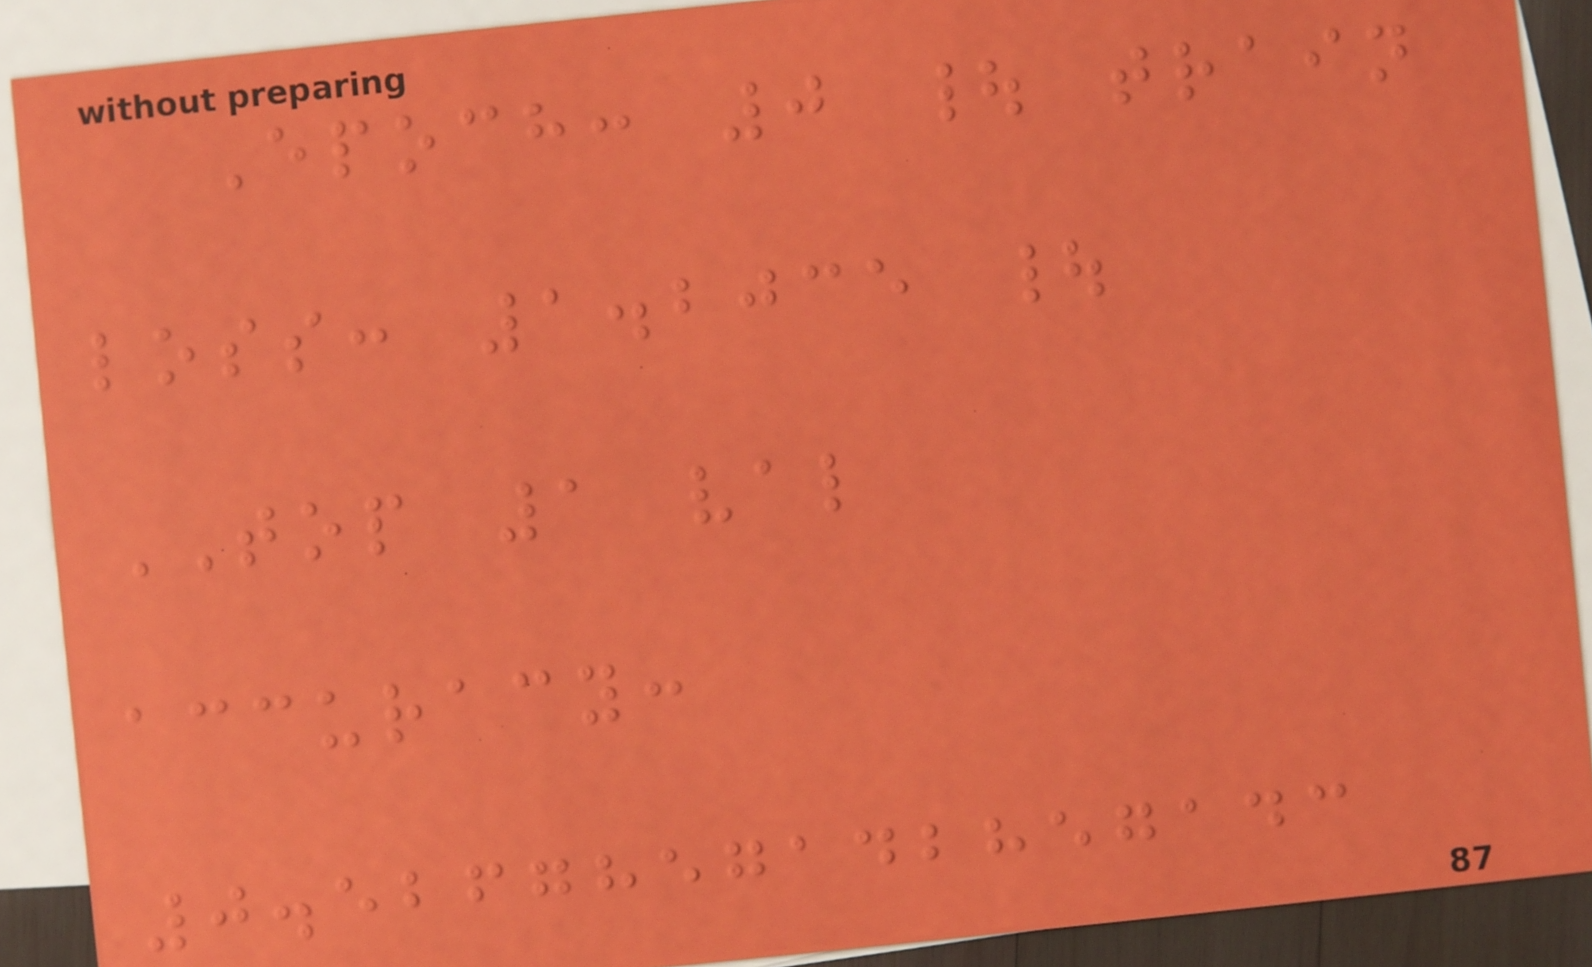Epoch: 0 | train
loss: 1.2035 |
TOP 1 val
accuracy:
0.5267857142857143
